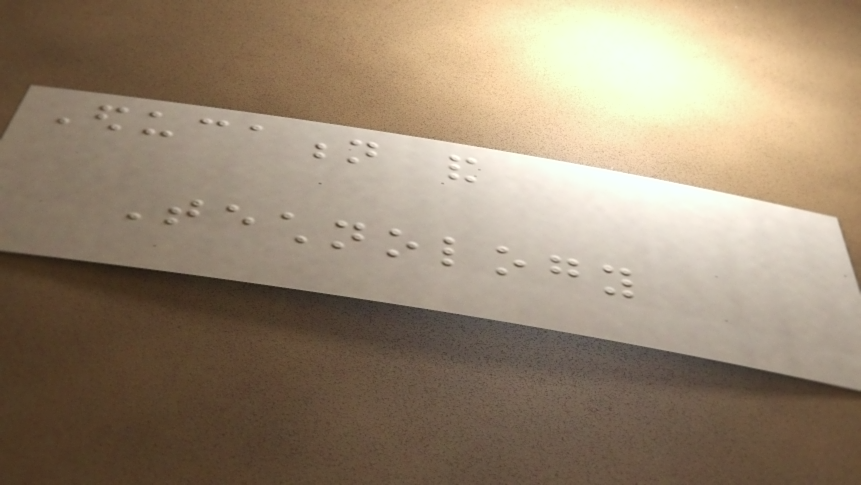Education and
Technology
